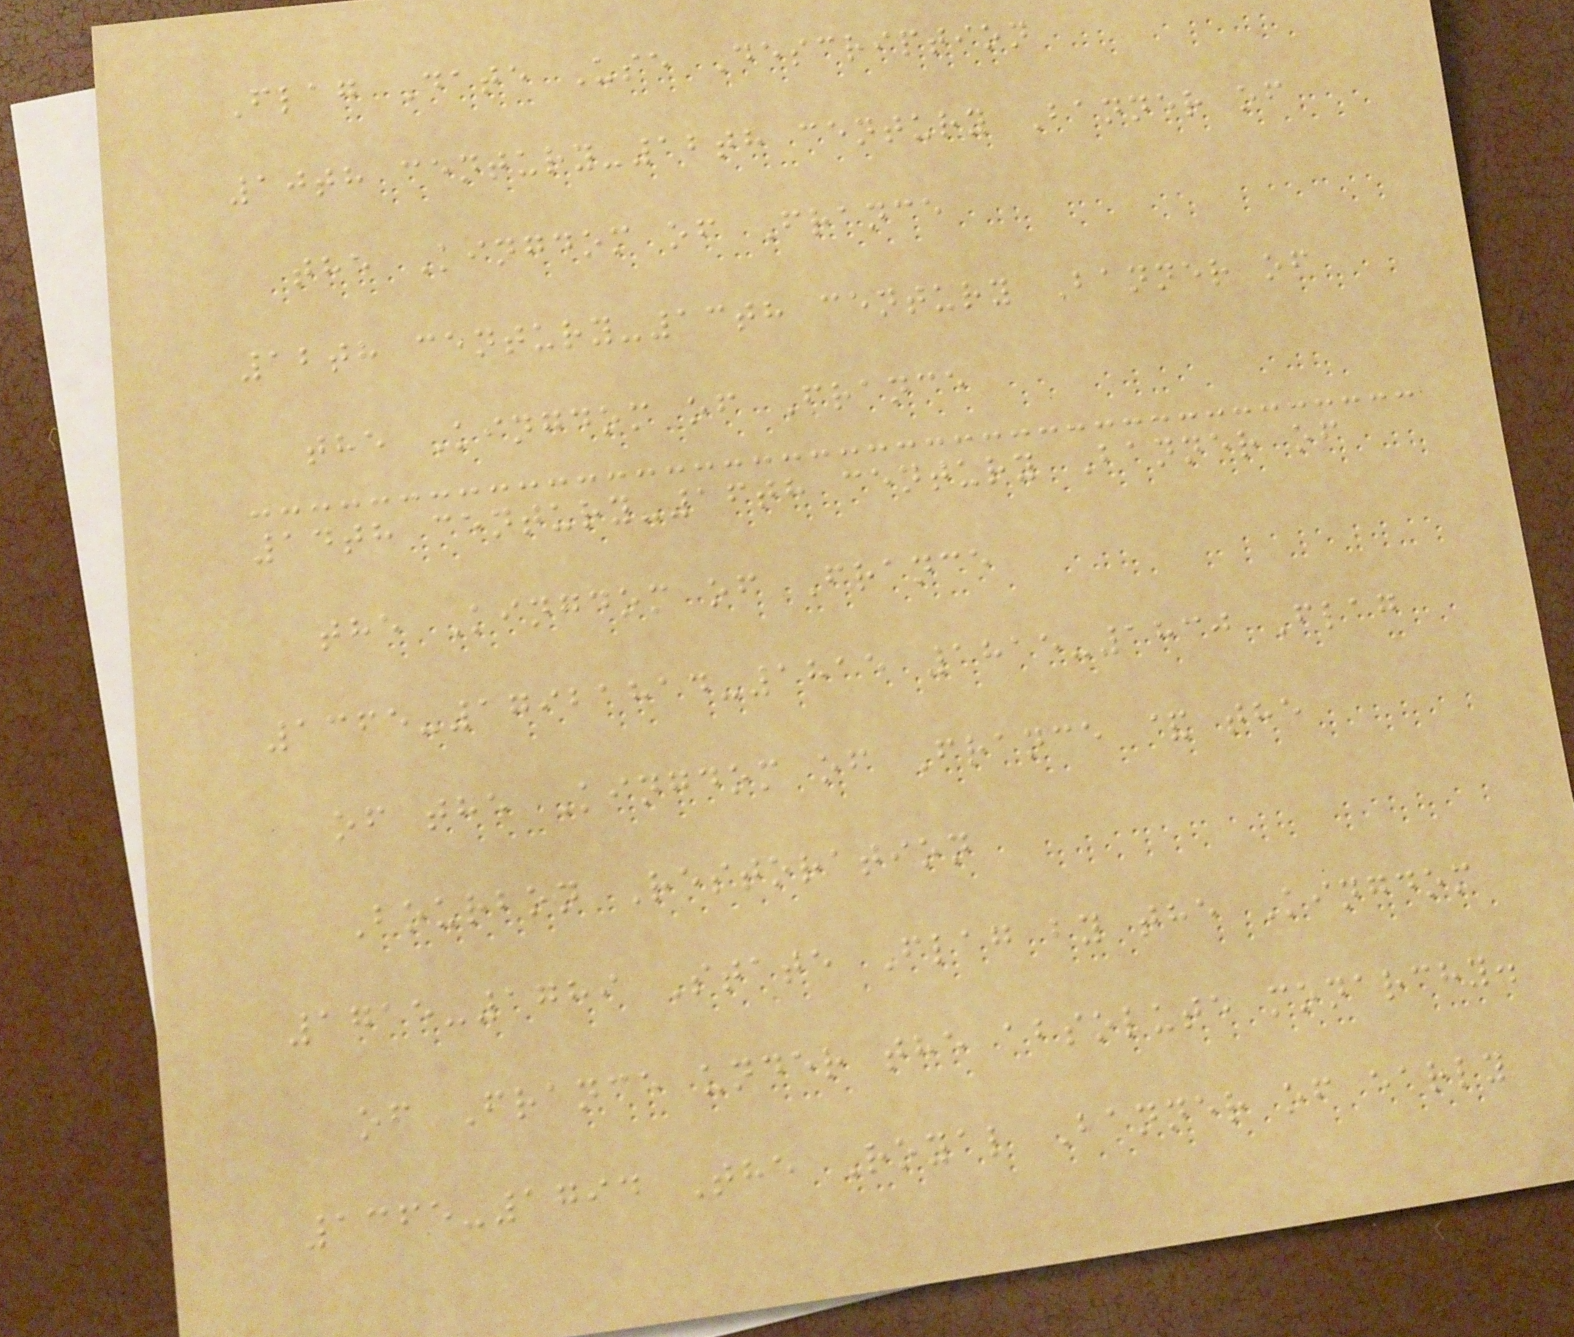Flag Date Use Description
10th century-12th century Banner of
the Kingdom of France
12th century-13th century Banner of
the Kingdom of France
14th century-16th century Banner of
the Kingdom of France
1365-17921814-1815 1815-1830 Flag
of the Kingdom of France & the
Bourbon Restoration
1715-1789 State Flag by the Kingdom
of France under the absolute monarchy.
1365-1794 The Royal Banner of early
